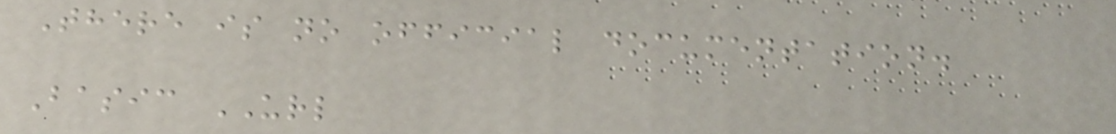There is no official documentation.
Basic URL
